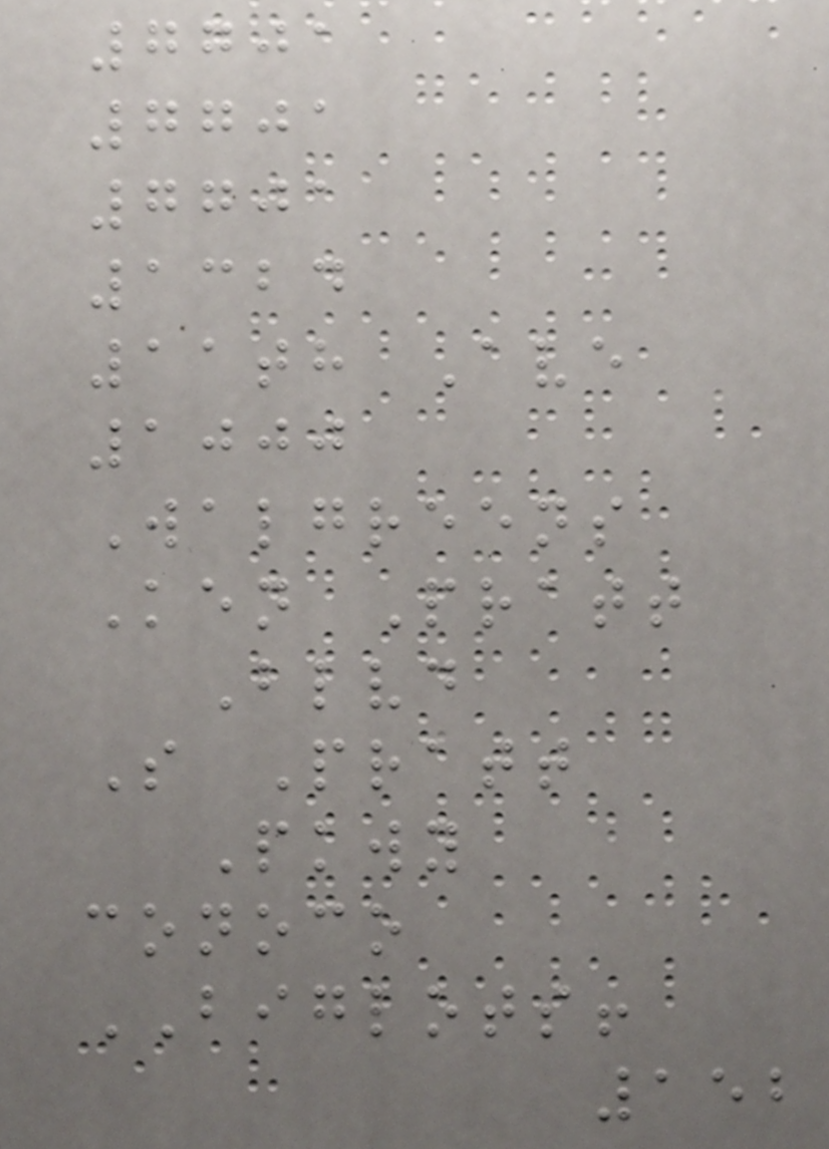7701
7701
7701
1324
11th Ave
1000
Walgreens
Ken Pratt
Blvd
S Pratt
Pkwy
conoco
BIGLOTS!
152
